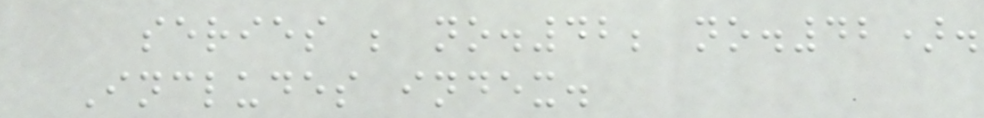series ; no.42; no.42).
Includes index.
